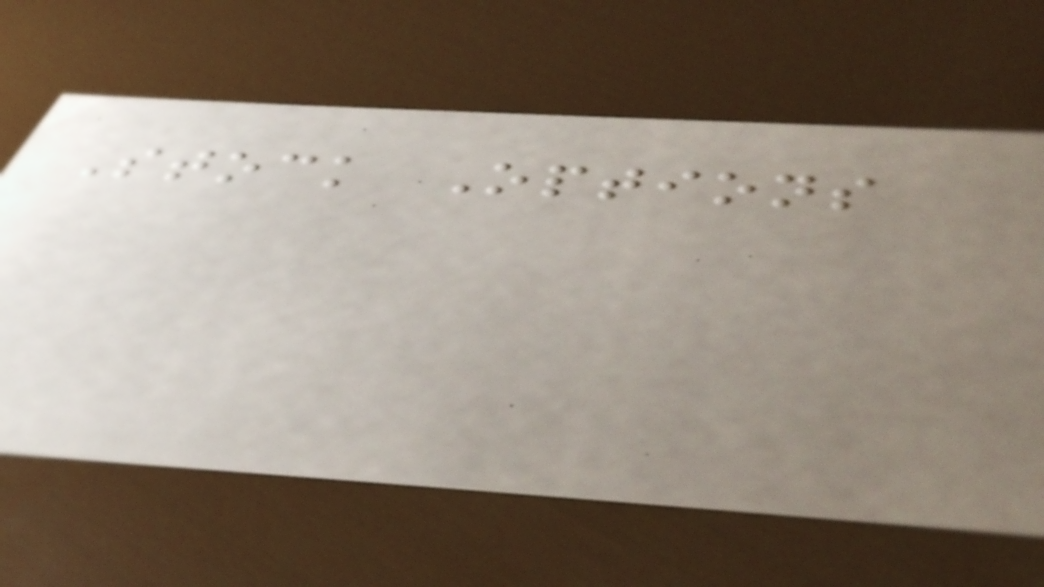Stock Options
